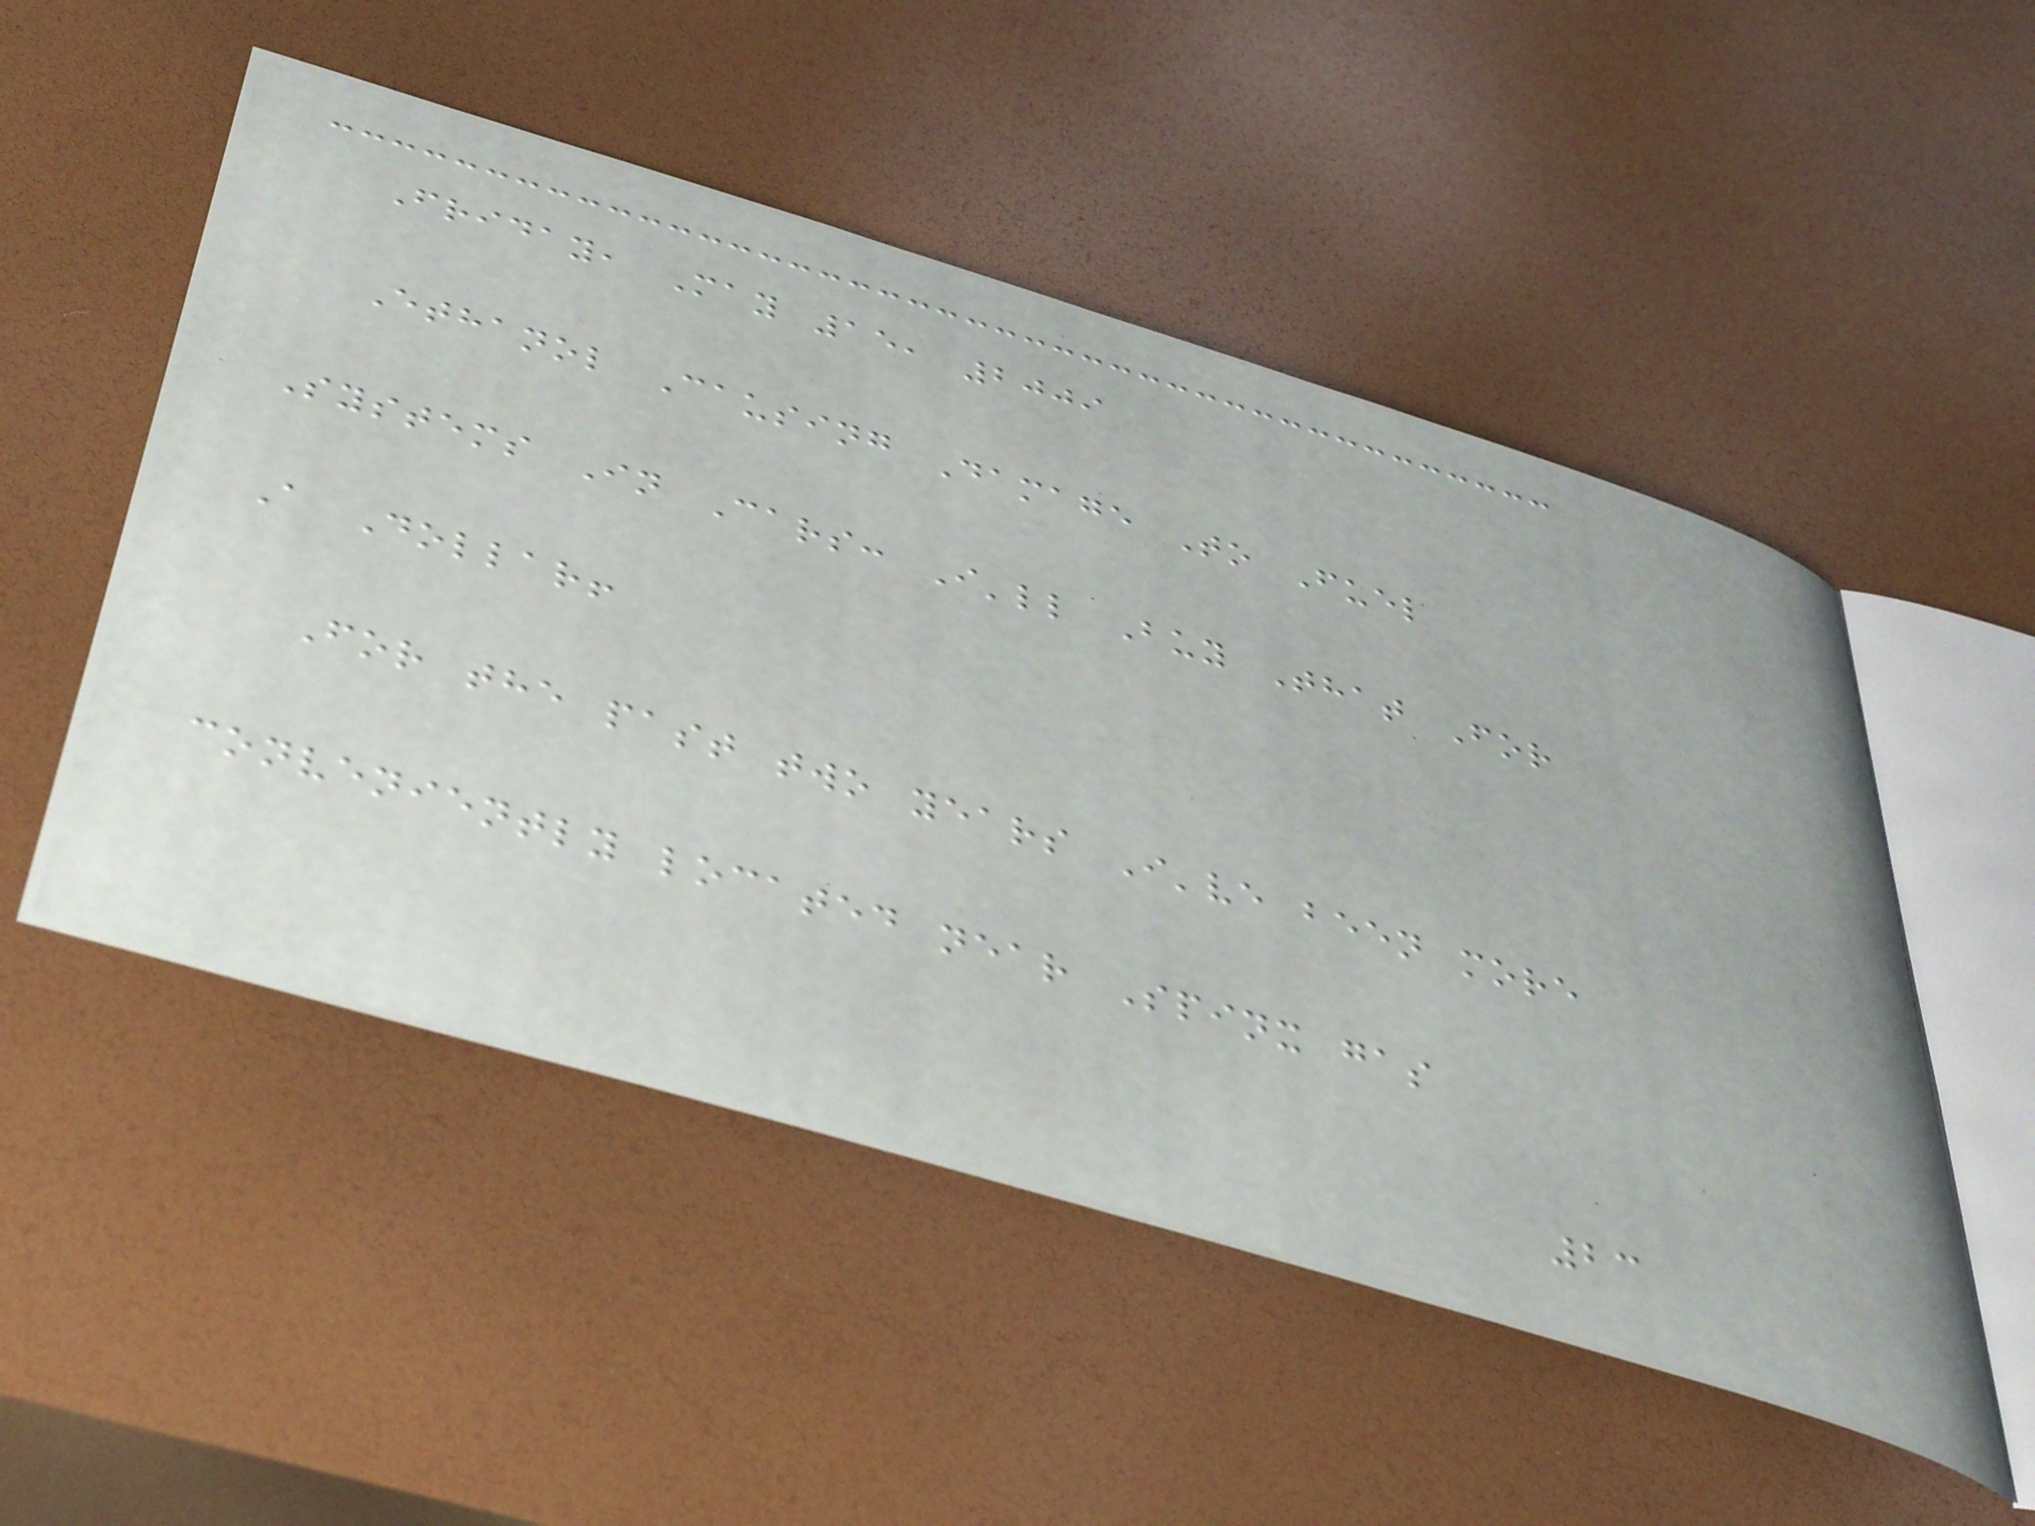Friday, May 15, 2009
Ethanol Causing Damage To Fuel
Systems In Cars: I'll Buy That For
A Dollar!
For the past two years I've been more
conveniently located near Spinx gas
23
